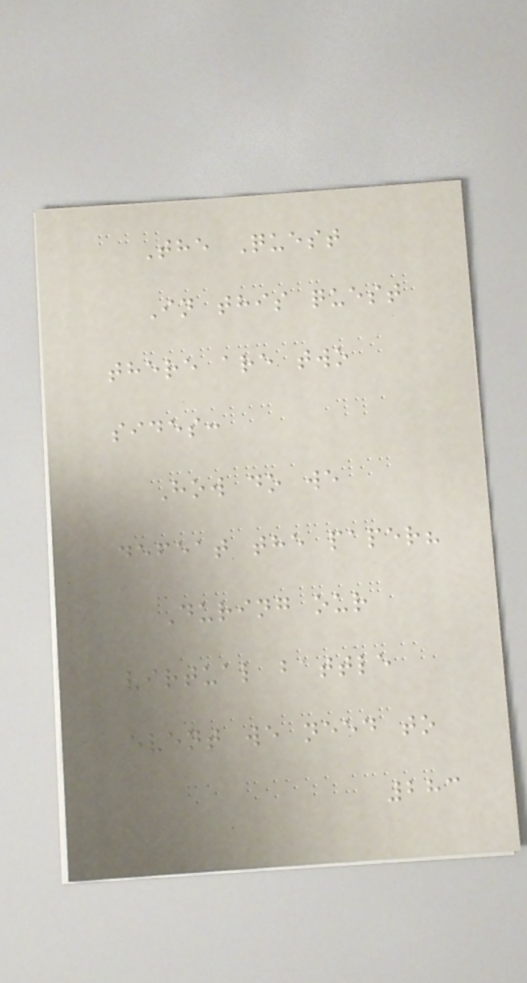The Quest
In this quest
there are two
sides:
How do we
defeat the paper?
During our
virtual battle
event we need to
283
